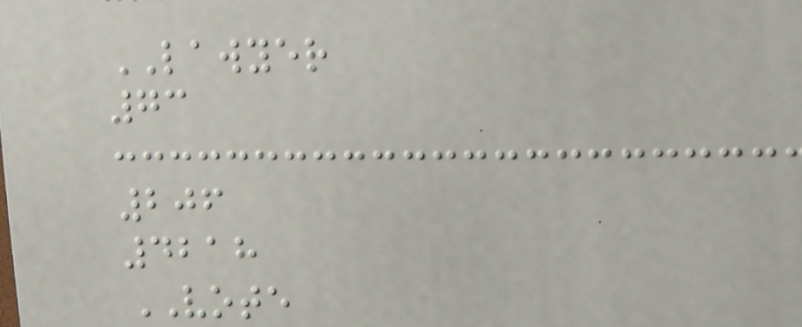LAWYER
73
206
4218
VOTE
